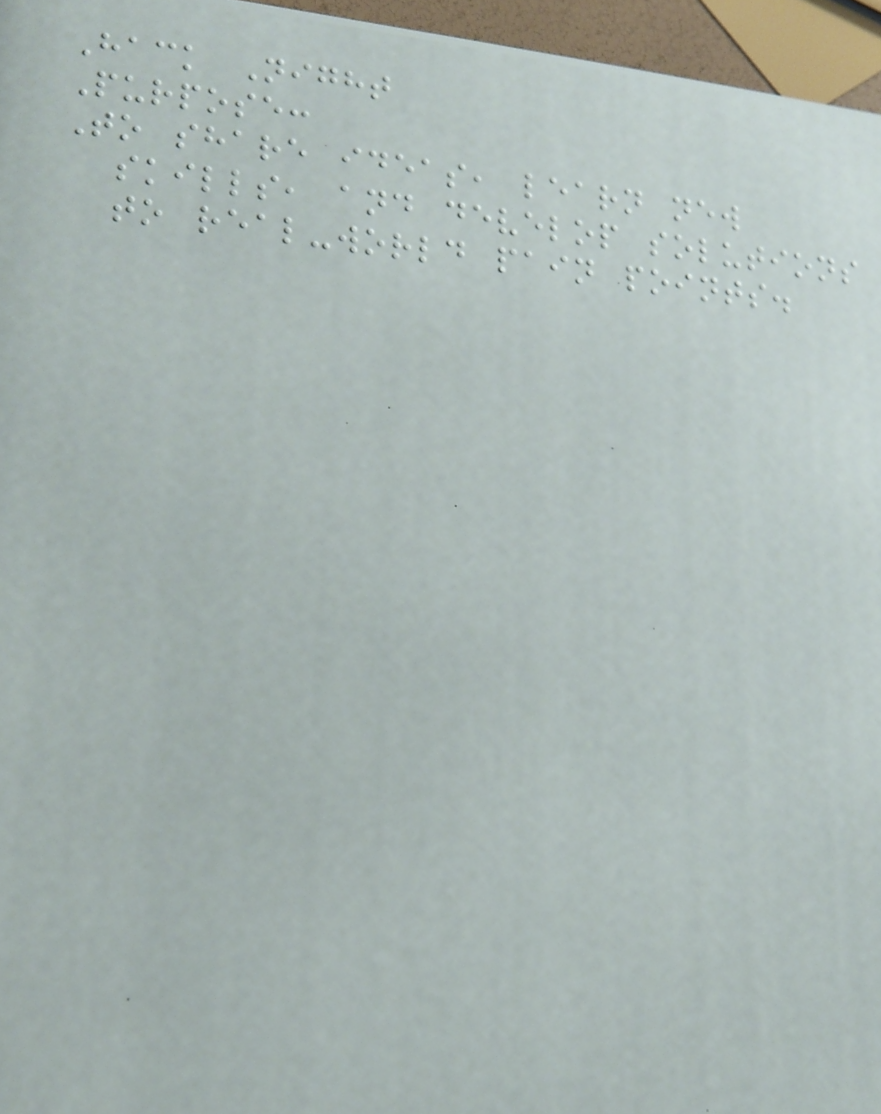Hack Night
Purpose:
To share ideas, learn new
skills, and develop solutions
to real-world pain points.
